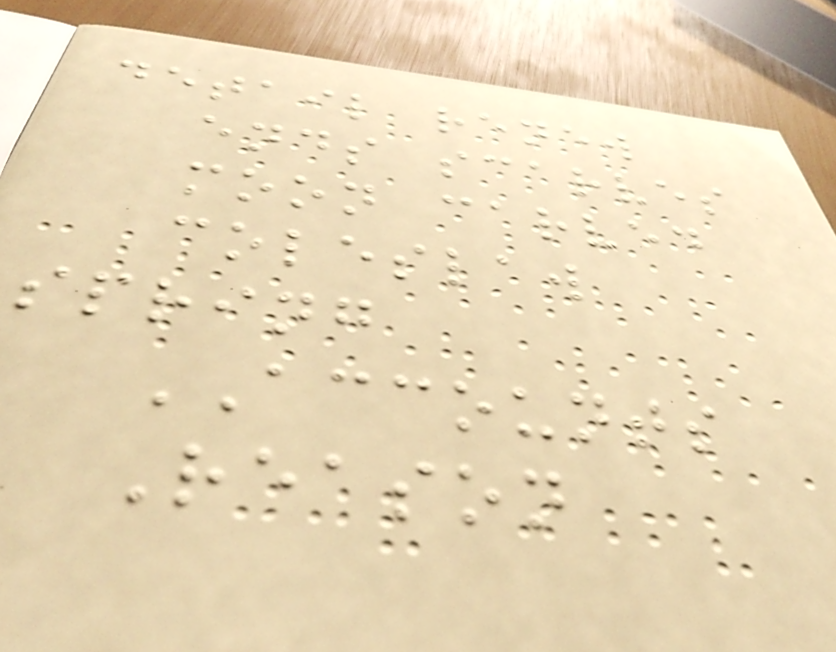detail renew
ends scarves
moon carved
coleslaw
spring
ACCOUNTS
Reason
